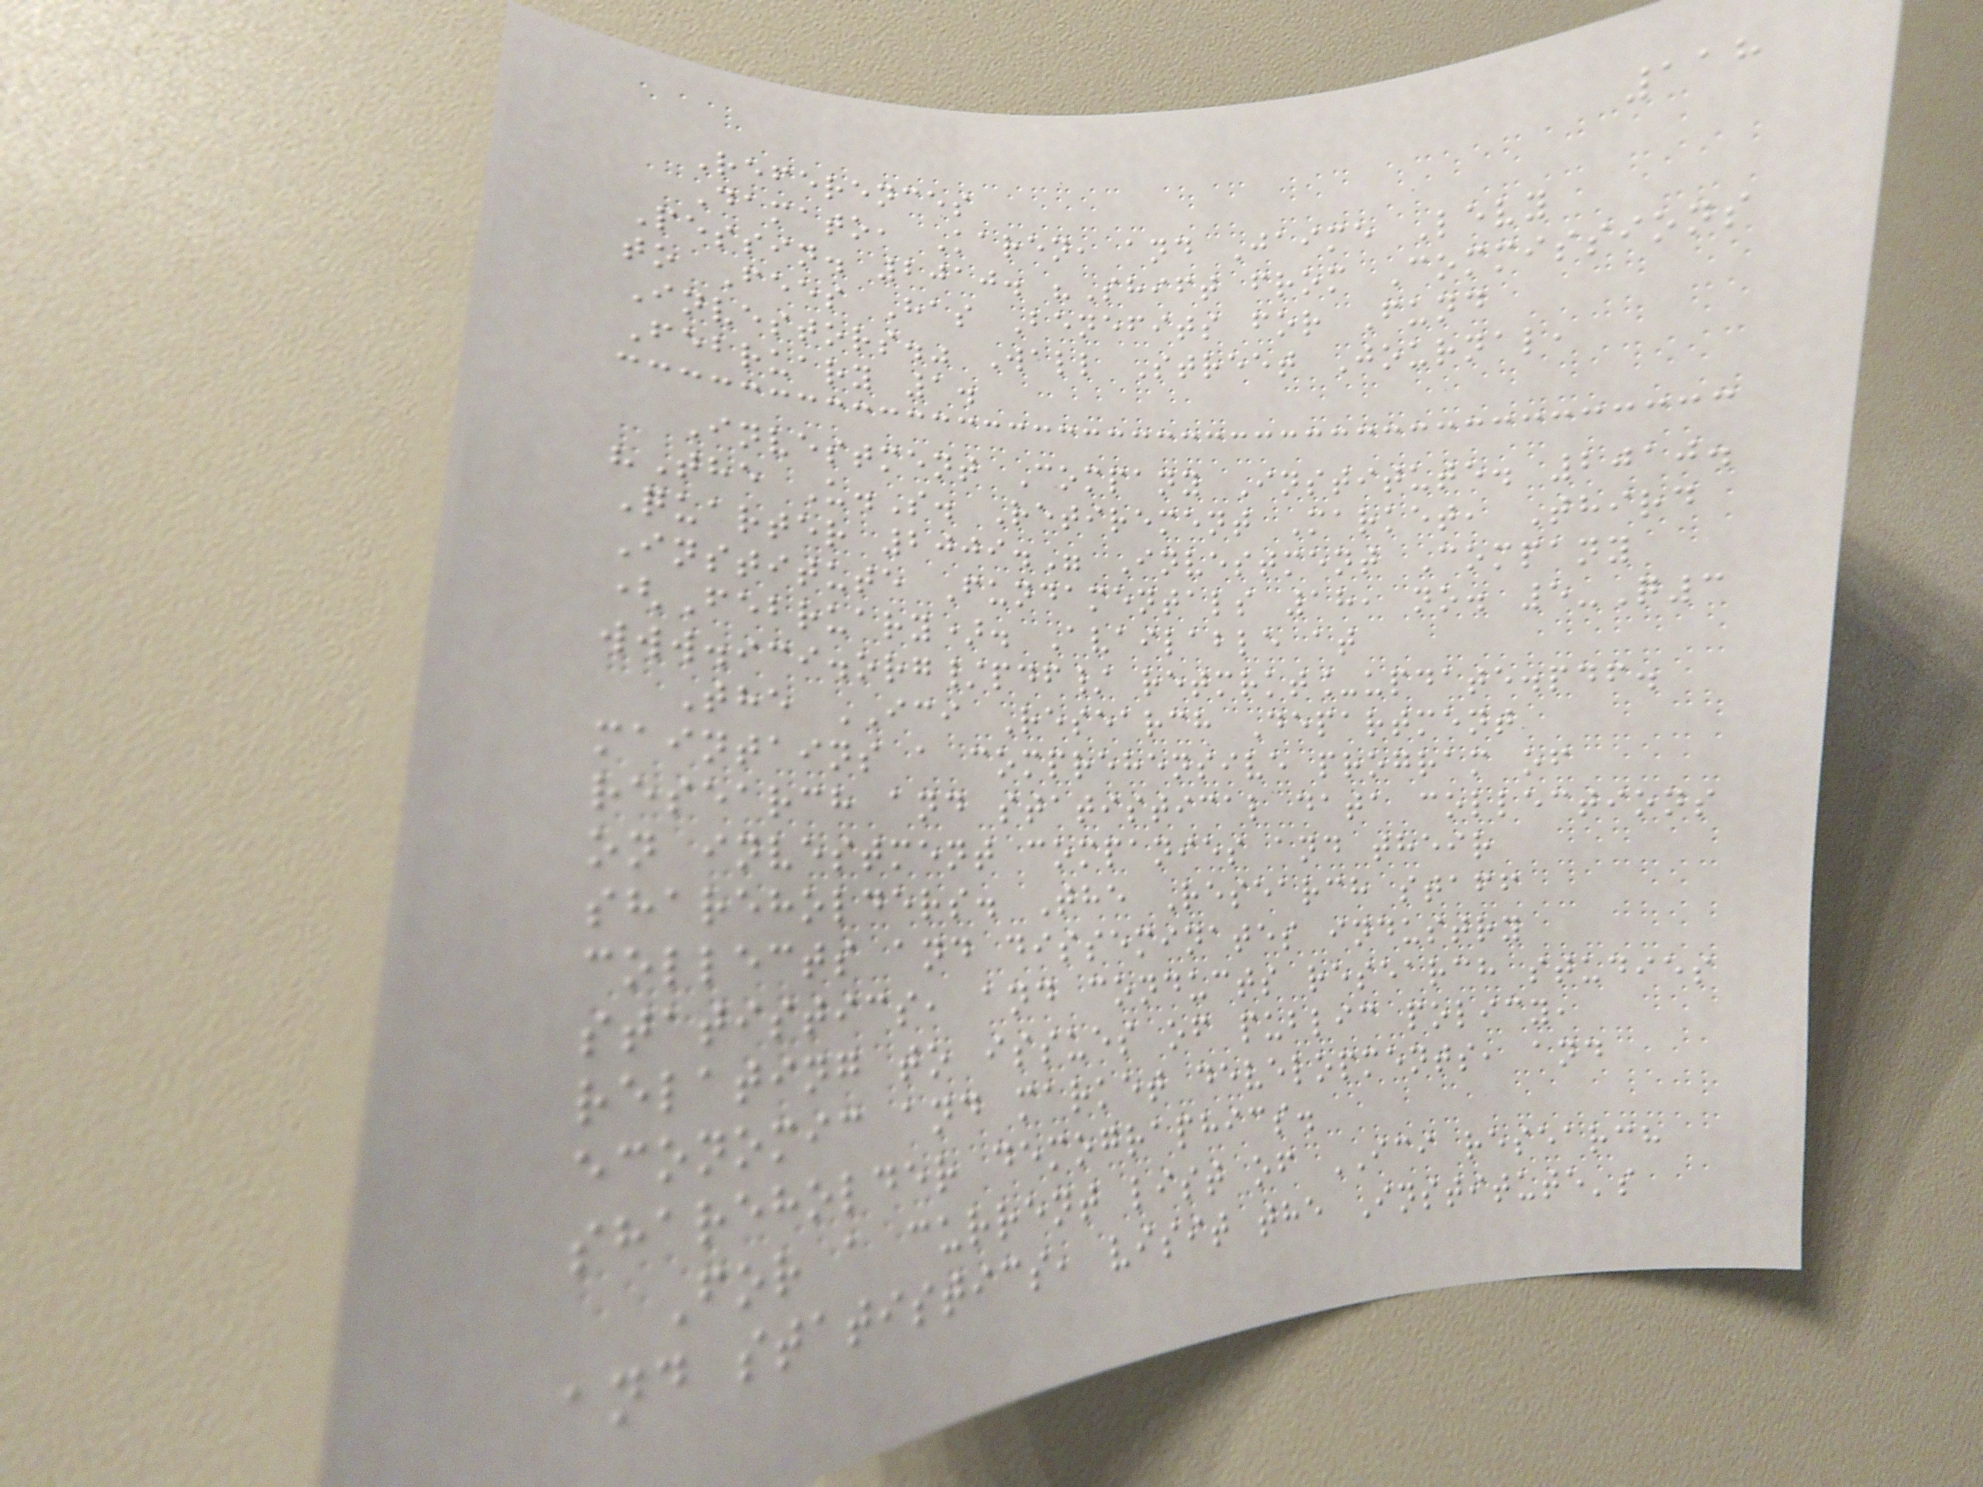118
References
Damato, Karen, and Jaime Levy
Pessin. 2010. "Shift from Commissions
to Fees Has Benefits for Fund
Investors." Wall Street Journal,
February 1.
Investment Company Institute. 2010.
"The U.S. Retirement Market, Third
Quarter 2009." Investment Company
Institute Fundamentals 18, no. 5-Q3
(February). Available at
www.ici.org/pdf/ retmrkt_update.pdf.
The ICI Research Department
maintains a comprehensive program of
research and statistical data collections
on investment companies and their
shareholders. The Research staff
collects and disseminates industry
statistics, and conducts research studies
relating to issues of public policy,
economic and market developments, and
shareholder demographics.
For a current list of ICI research
and statistics, visit the Institute's
